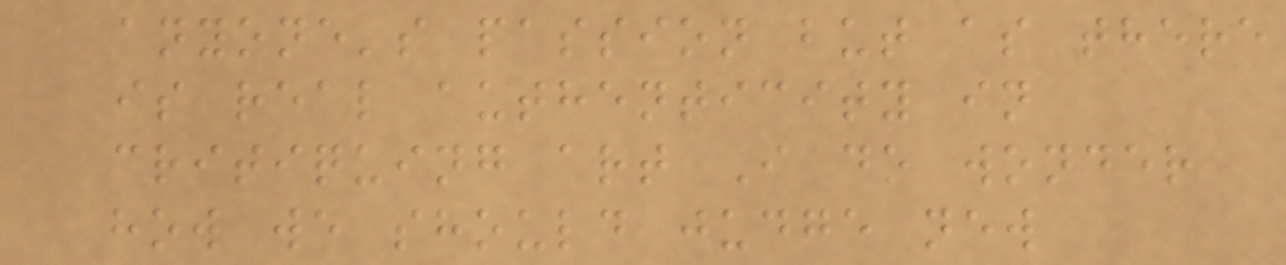anyone's passion but as there
is real authenticity in
critiquing art I do wonder
how we should judge new
